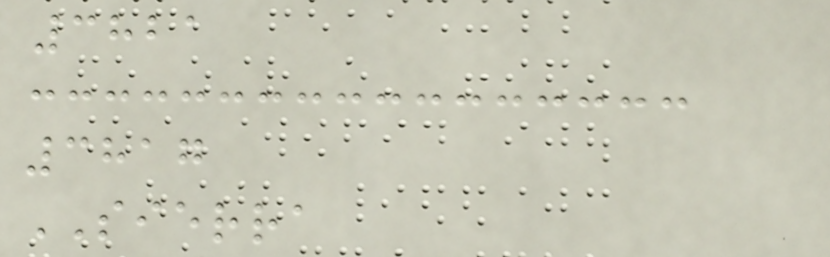3821
3817
SIERRA
